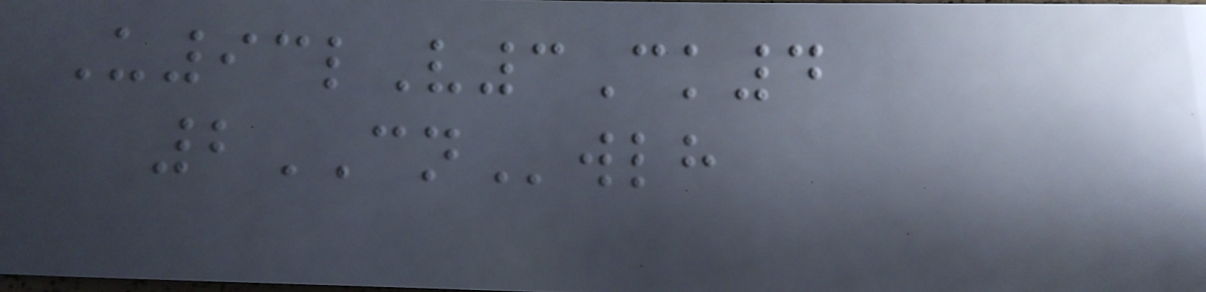U93lV3Ck4
2CNwlh
